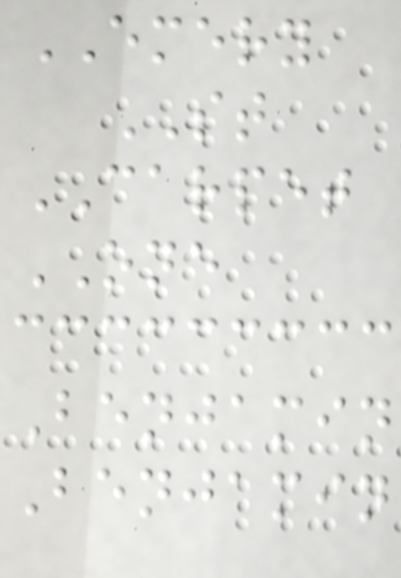EMERY
ST
CARPET
ONE
Benjamin
Benjamin
